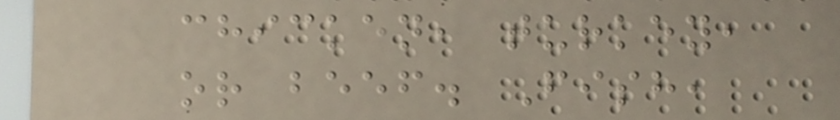chicken, turkey,
or beef. Fish,
